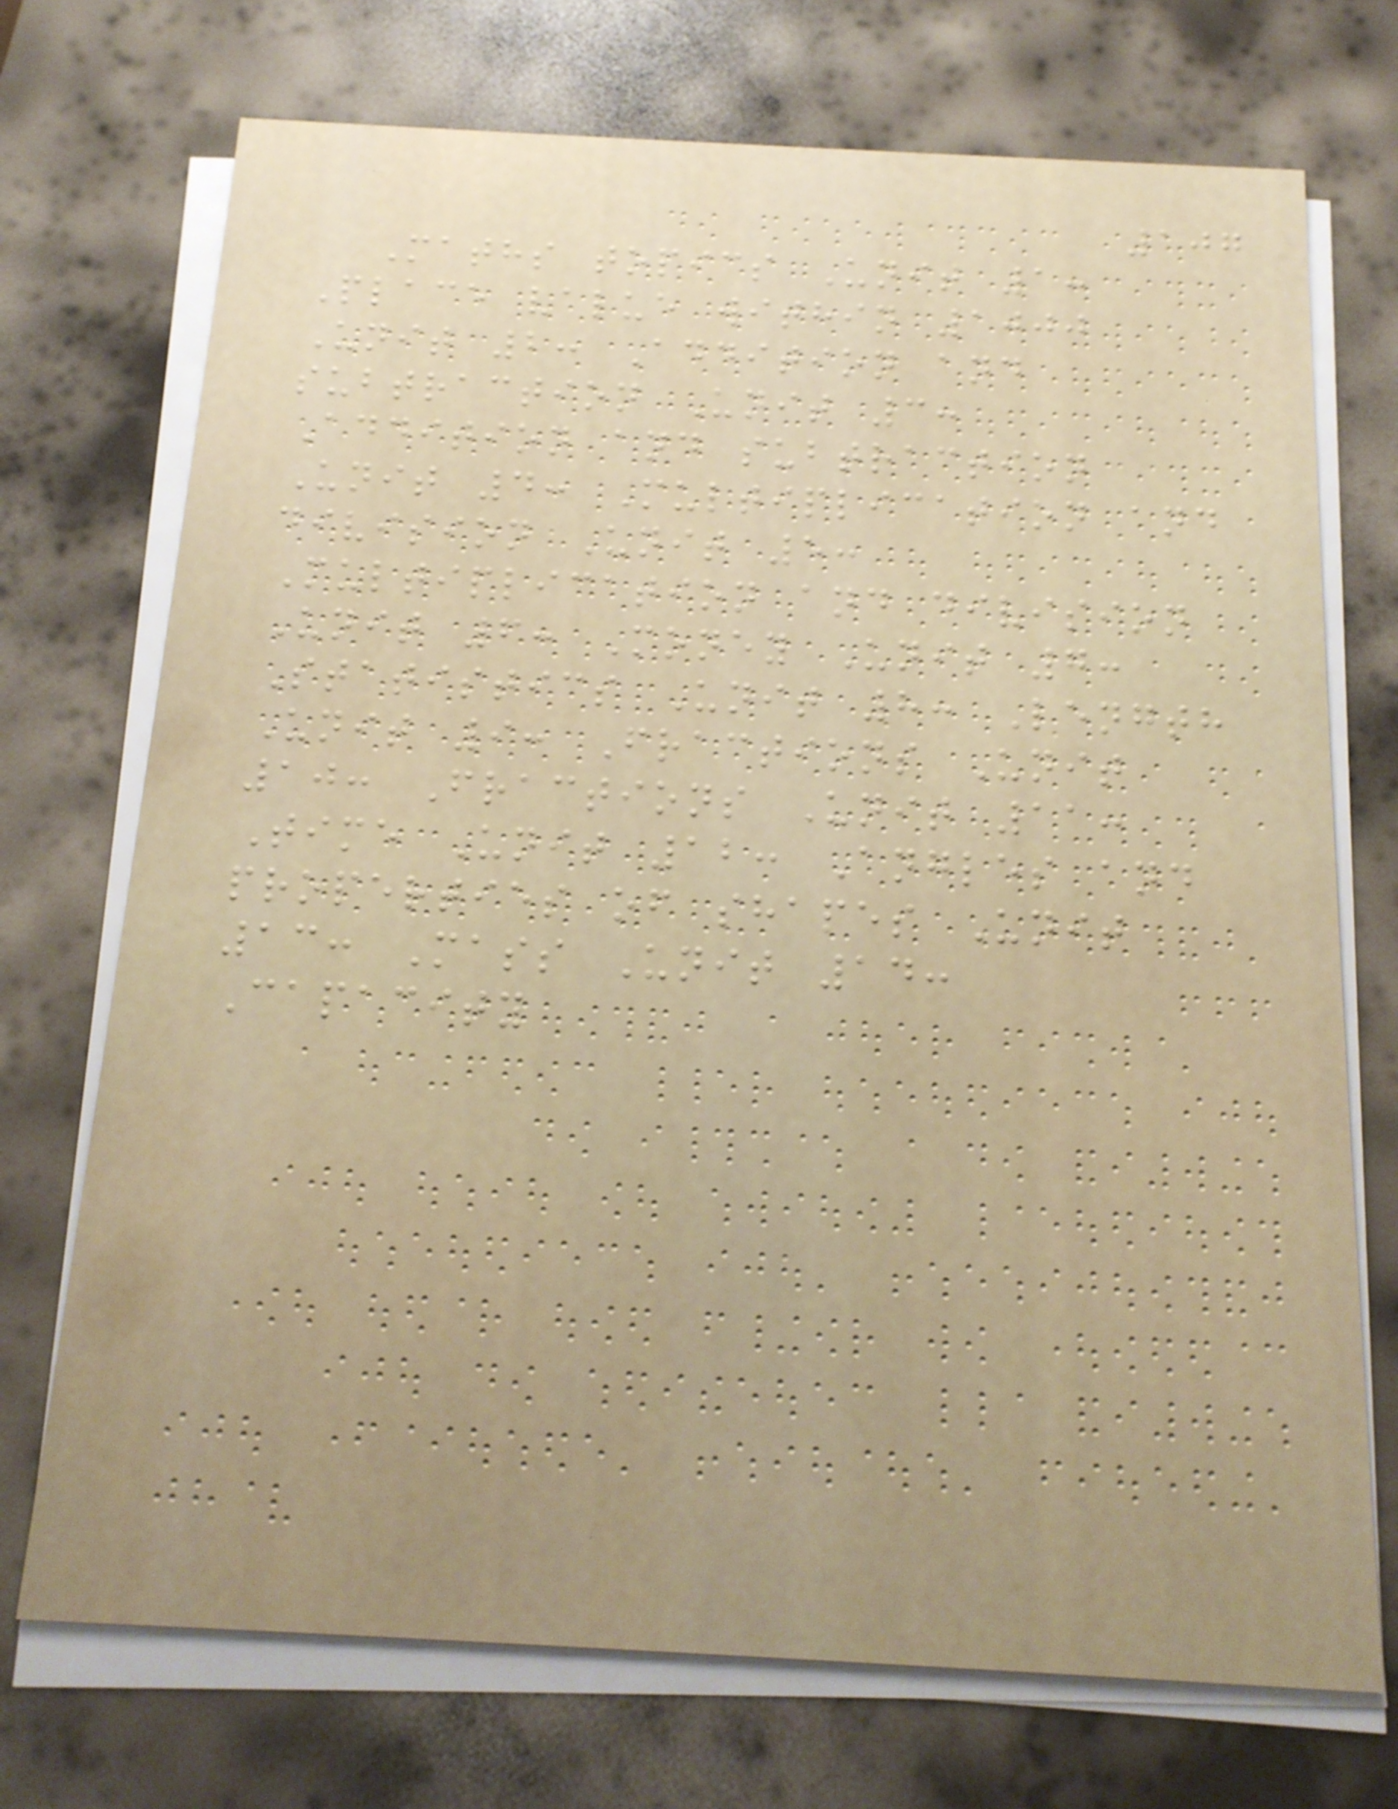107
Maths topics Unit 1:
Place value within 1000
Unit 2: Addition and
subtraction Unit 3:
Addition and subtraction
Unit 4: Multiplication and
division Unit 5:
Multiplication and division
Unit 6: Money Unit 7:
Statistics Unit 8: Length
Unit 9: Fractions Unit
10: Fractions Unit 11:
Time Unit 12: Angles and
properties of shapes Unit
13: Mass Unit 14:
Capacity
